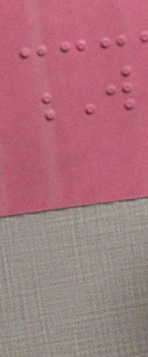W
